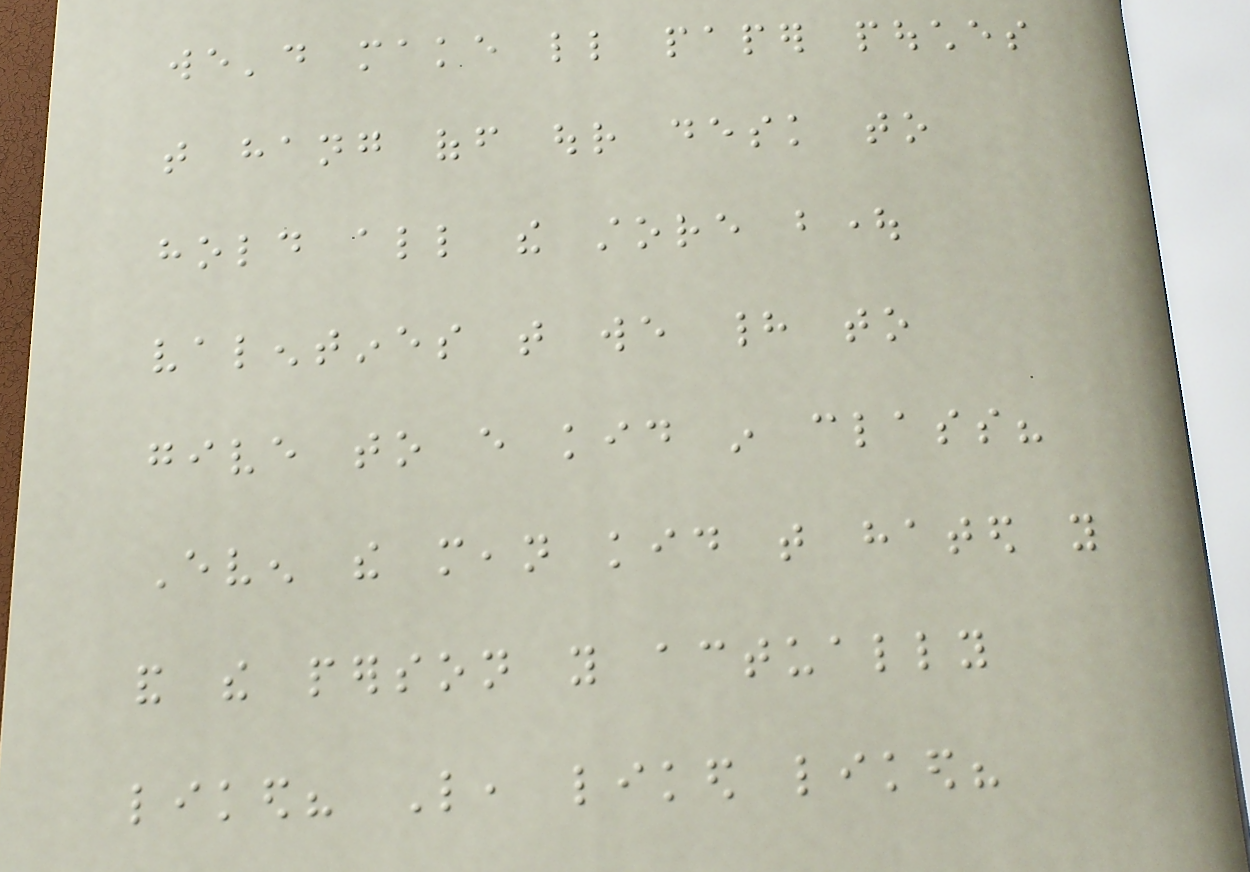we'd make little paper pouches
that hang off our desk to
hold all the store bought
valentines that we had to
give to every kid in class?
Even the mean kid that hated you
and the person you actually
liked? Like, liked liked?
